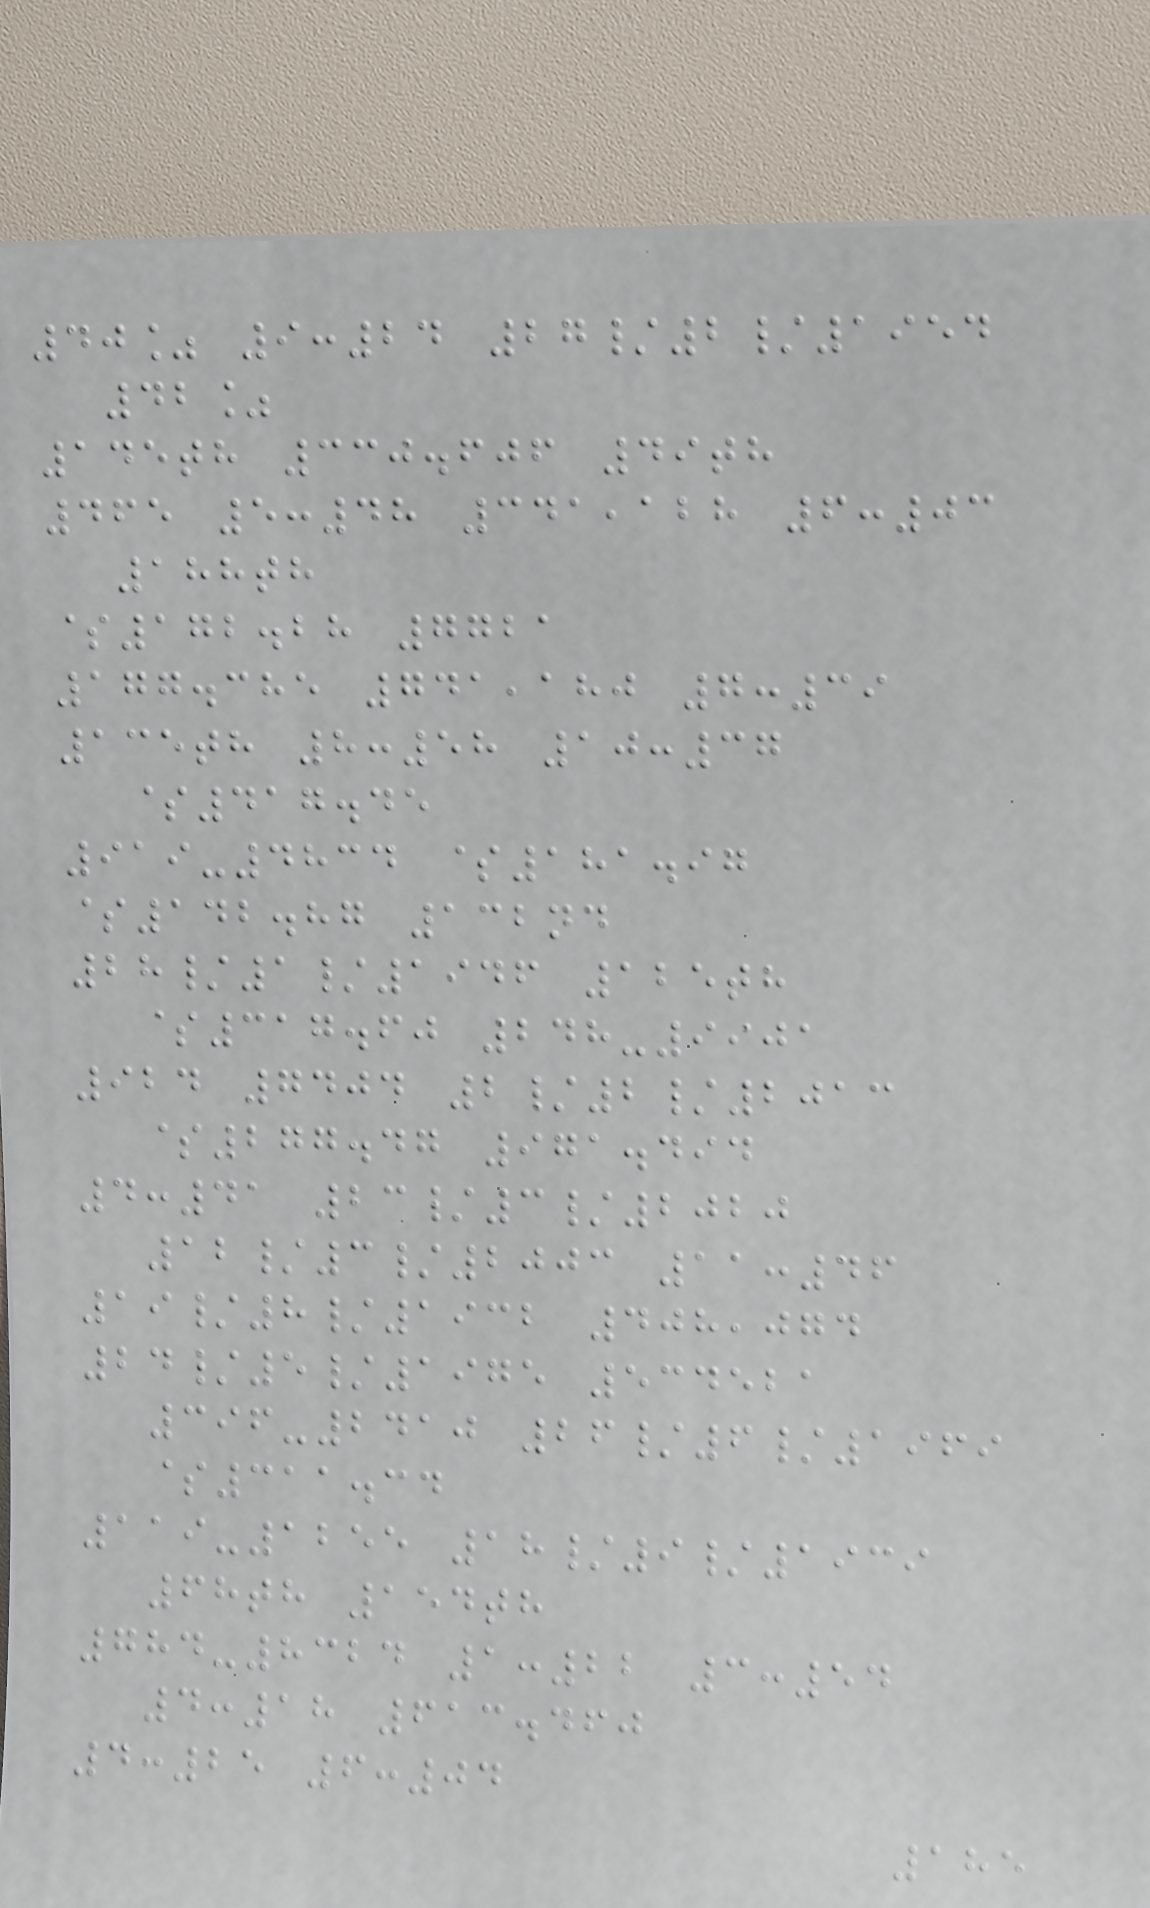40% 9:24 27/2/1954
42%
145th 330.606 49th
465 5:48 341,128 6:03
188th
$172.28 7721
177.385 741,180 7:39
135th 8:58 10:37
$417.45
919-4834 $181.97
$142.87 132nd
28/1/1946 125th
$317.60 248-9901
924 7404 2/2/2013
$277.47 971.494
4:41 23/3/2020
12/3/2003 11:46
19/8/1932 408,074
24/5/1975 534521
396-2410 26/6/1969
$311.34
119-1255 18/9/1939
68th 154th
784-8324 1:22 3:54
4:18 613.460
4:25 6:04
185
